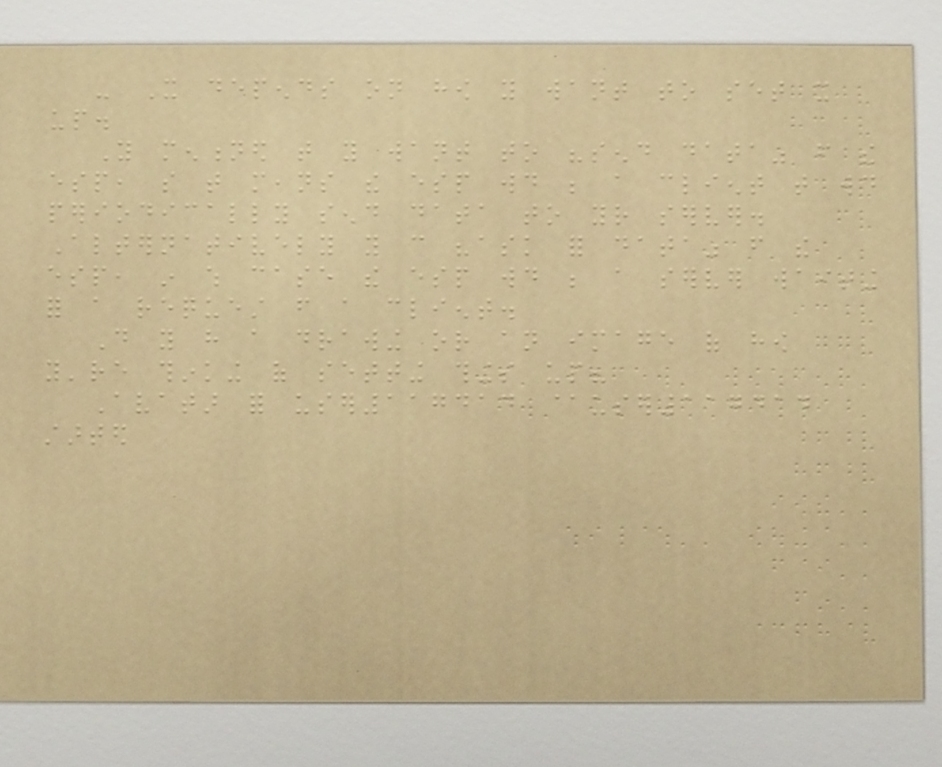- It depends on how you want to set it
up.
You mentioned that you want to "send data" from the
esp, so that means the esp would be a client that would
periodically send data to your server.
Alternatively you can "ask for data" from the
esp, in which case the esp would be a server waiting
for a request from a client.
Do you have a drawing or an image of how
you're thinking of setting things up?
Avatar for user117414 @user117414
started
